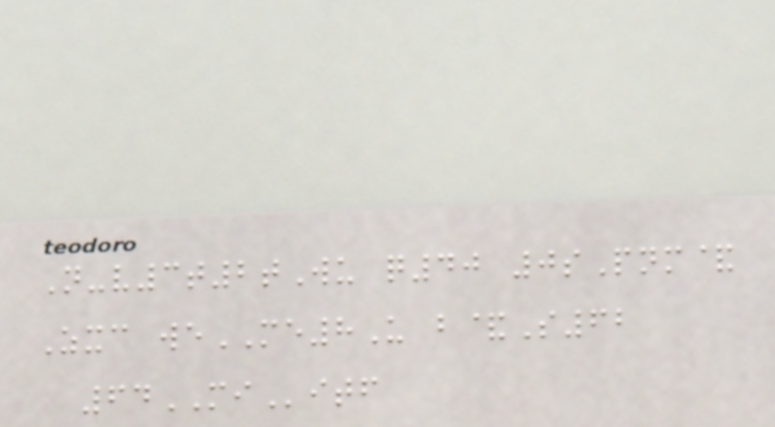N-v3t2tWu q40 0sPnm&
Zxc weME8U b&S62
64MIitf
